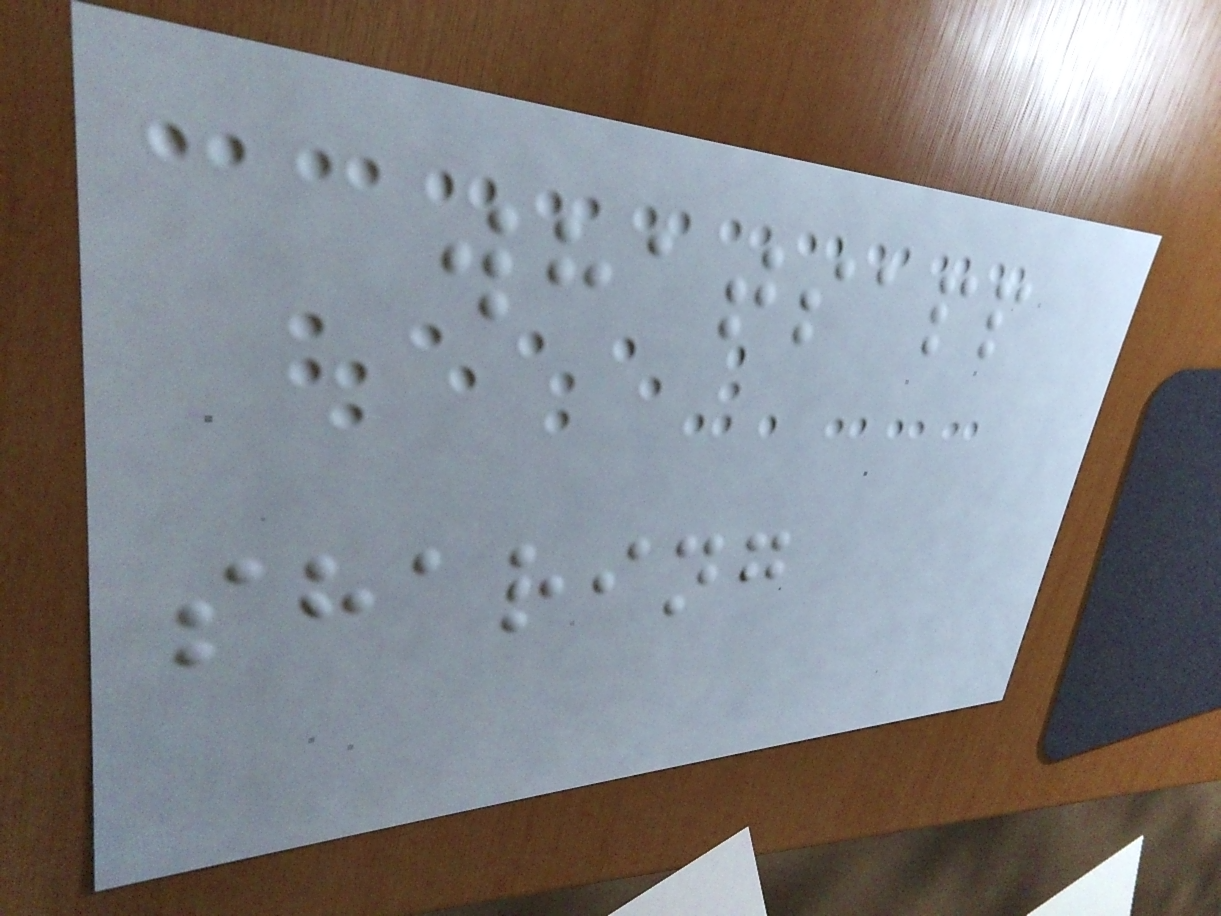whatsapp
sharing
